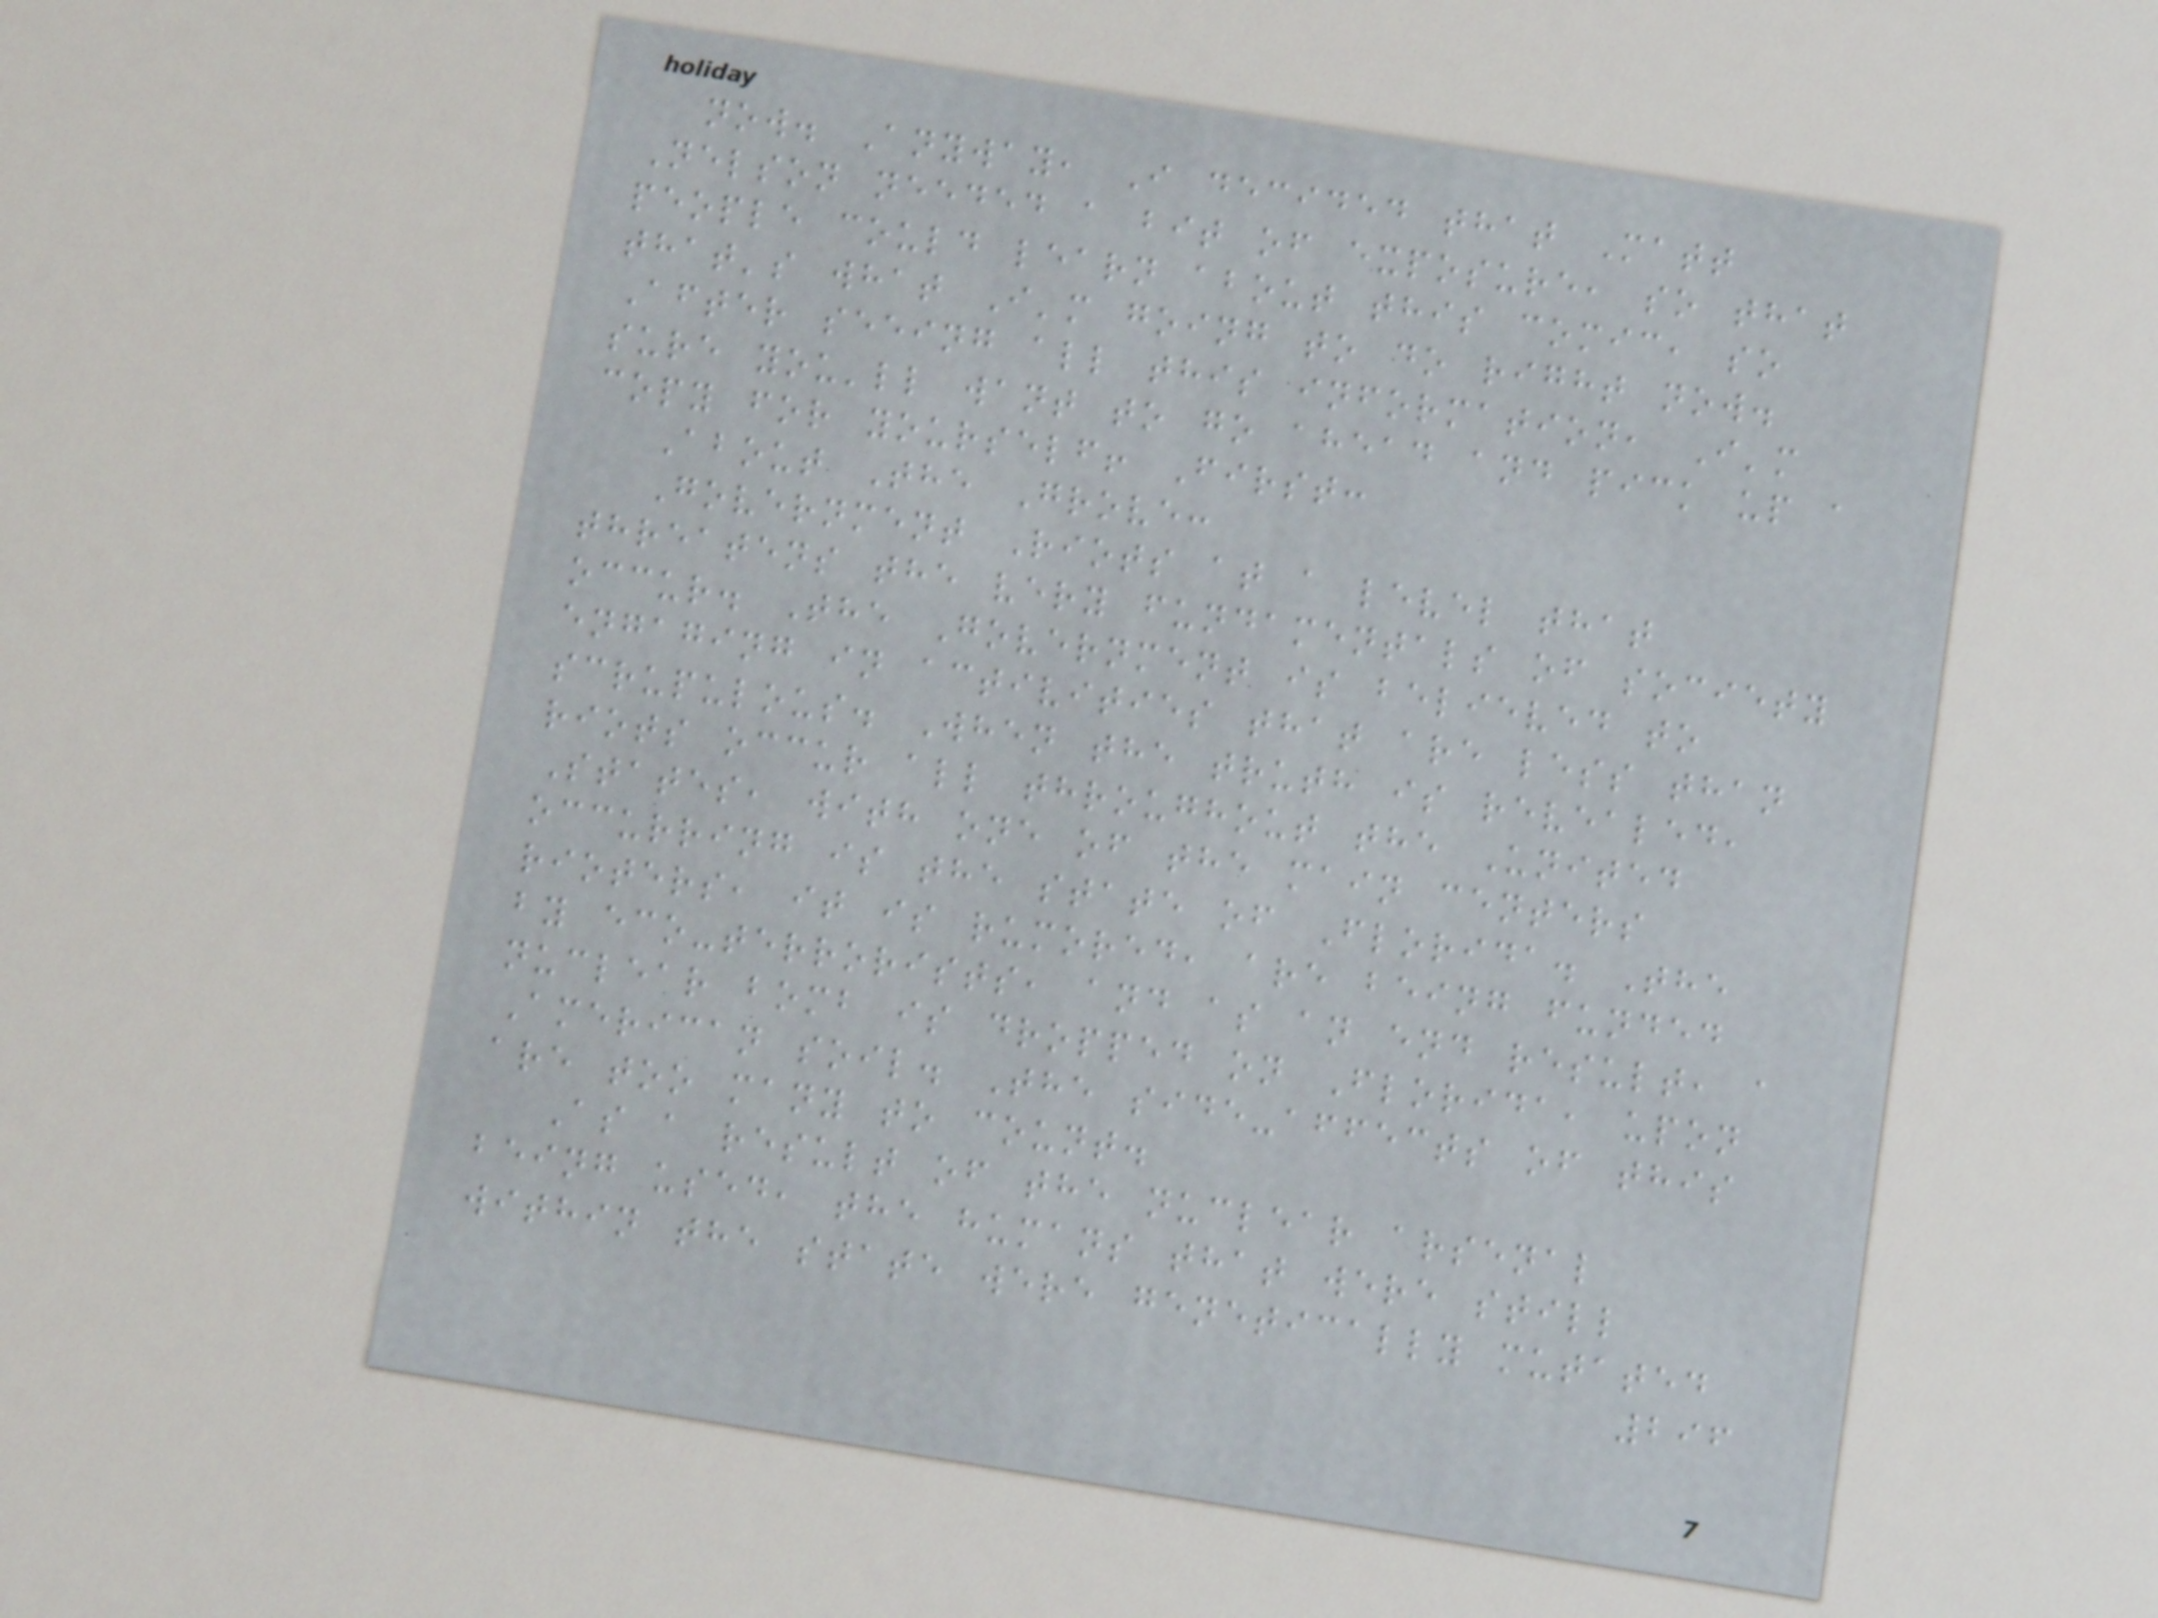now. Anyway, I decided that Matt
Nelson needed a bit of exposure, so that
people could learn about this comic, so
that's what I'm going to do right now.
After seeing all this information, I'm
sure you'll want to go ahead and pick up a
copy for yourself! First:
About The Grove:
Government Riots at a level that
threatens the very fundamentals of society
occur. The Government is believed to
engaging in activities that are less than
scrupulous. When the truth is revealed,
riots occur all throughout the United
States, with one of the main centers
occurring is the state of Florida. The
rioters, it is rumored, are being funded
by eco-terrorists, and as an end result, a
nuclear bomb is dropped on Florida, upon
American soil. The side-affects of this
are too many to count.
As a result of the nuclear arsenal
being used, the humans that were still
within the state were genetically mutated
296
